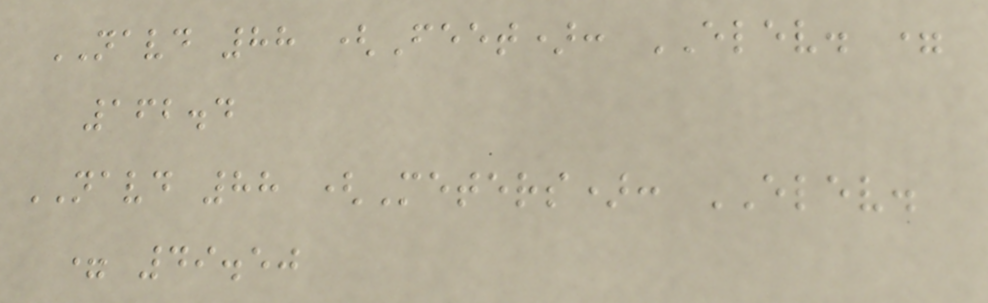NAVD 88 (Feet): ELEV. =
162.4
NAVD 88 (Meters): ELEV.
= 49.50
